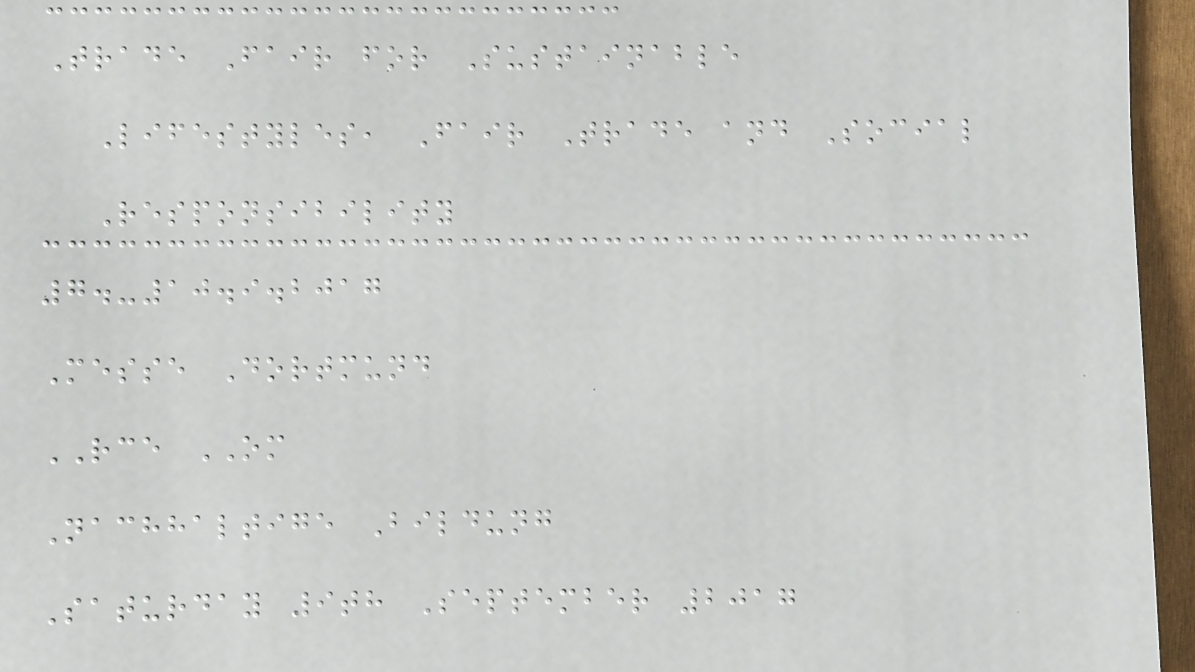Trade Fair for Sustainable
Lifestyles, Fair Trade and Social
Responsibility
7.-10.9.2017
Messe Dortmund
RCE OM
Nachhaltige Bildung
Saturday 9th September 2017
